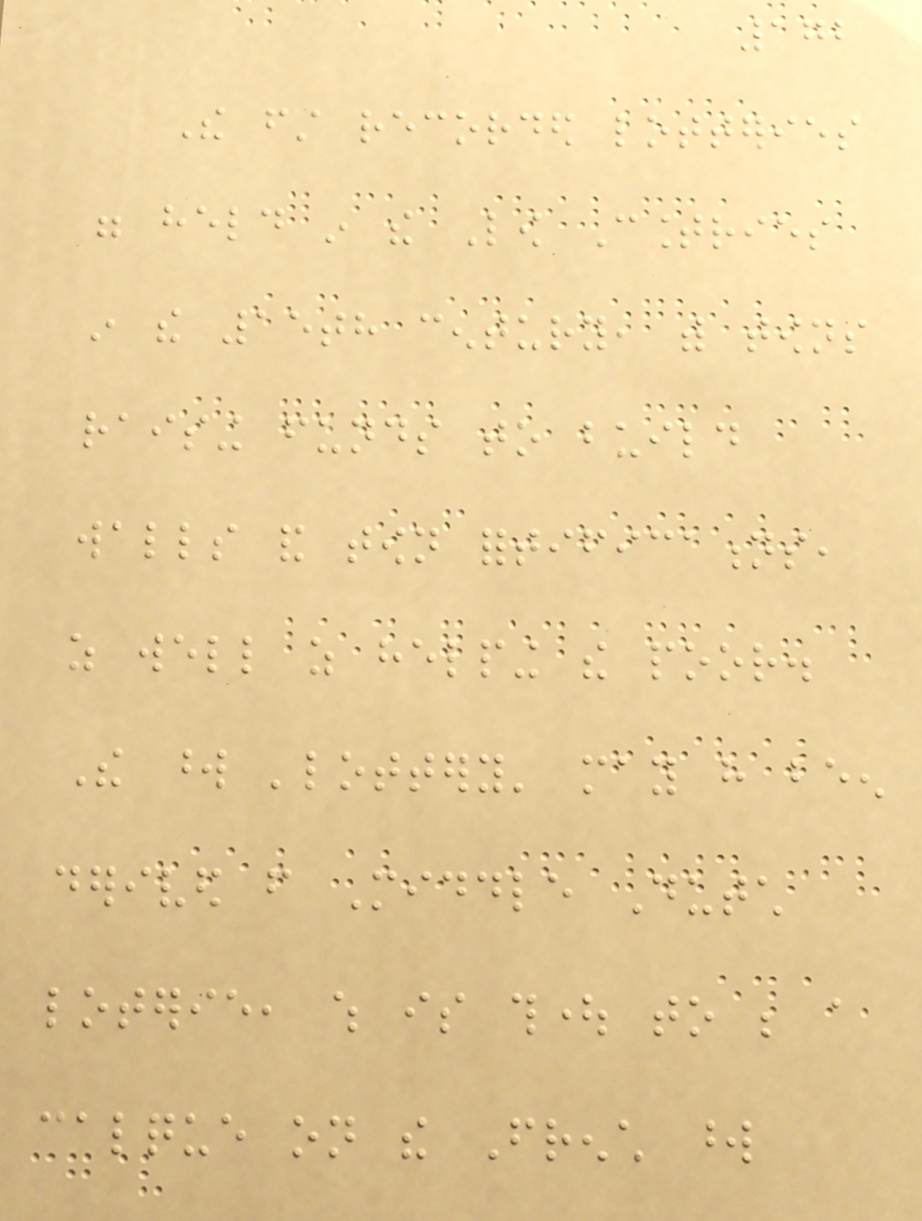172
The first recorded lotteries
were held in the Low Countries
in the 15th century, with towns
raising funds to build
walls and town fortifications,
as well as helping the poor.
The word 'lottery' may have been
derived from Middle Dutch
loterie, which is thought to be a
calque on the French word
